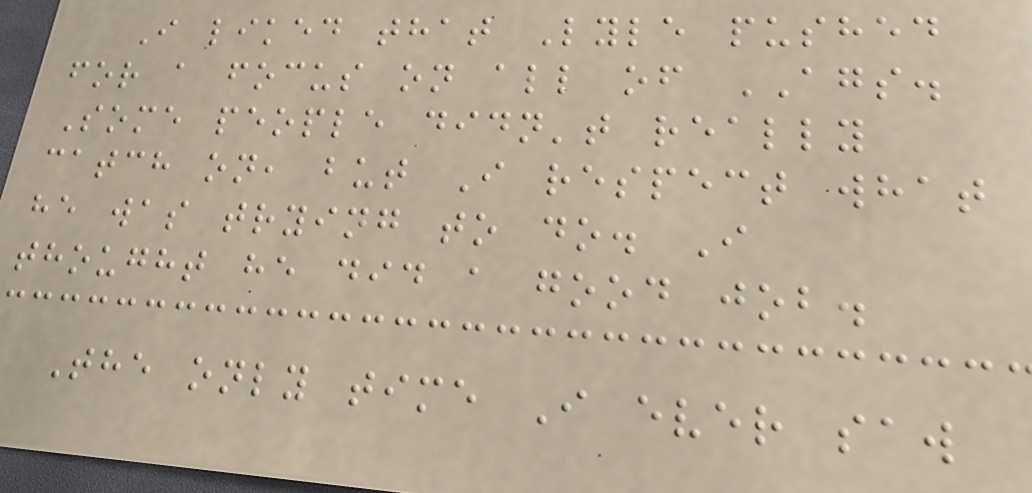I liked that Lyle pushed
for a focus on all of AGS.
Some people didn't really
catch on, but I respect what
he was trying to do. I
thought he did a good job.
The only time I ever saw
